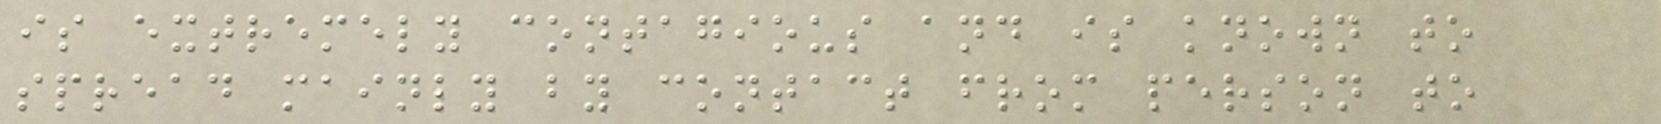is extremely contagious and is known to
spread mainly by contact from person to
